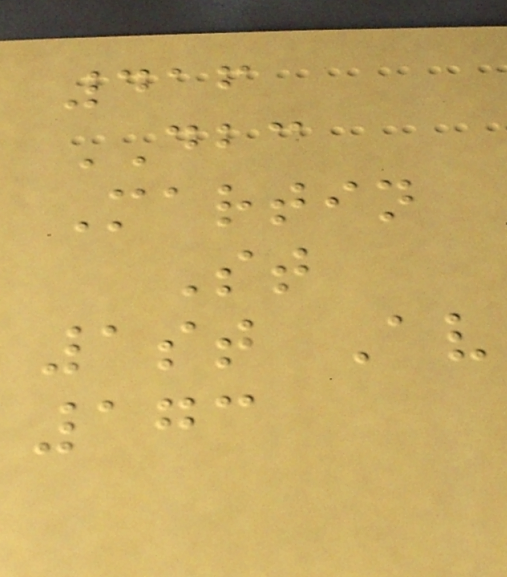416
DBC
Martin
St
1st Av
173
